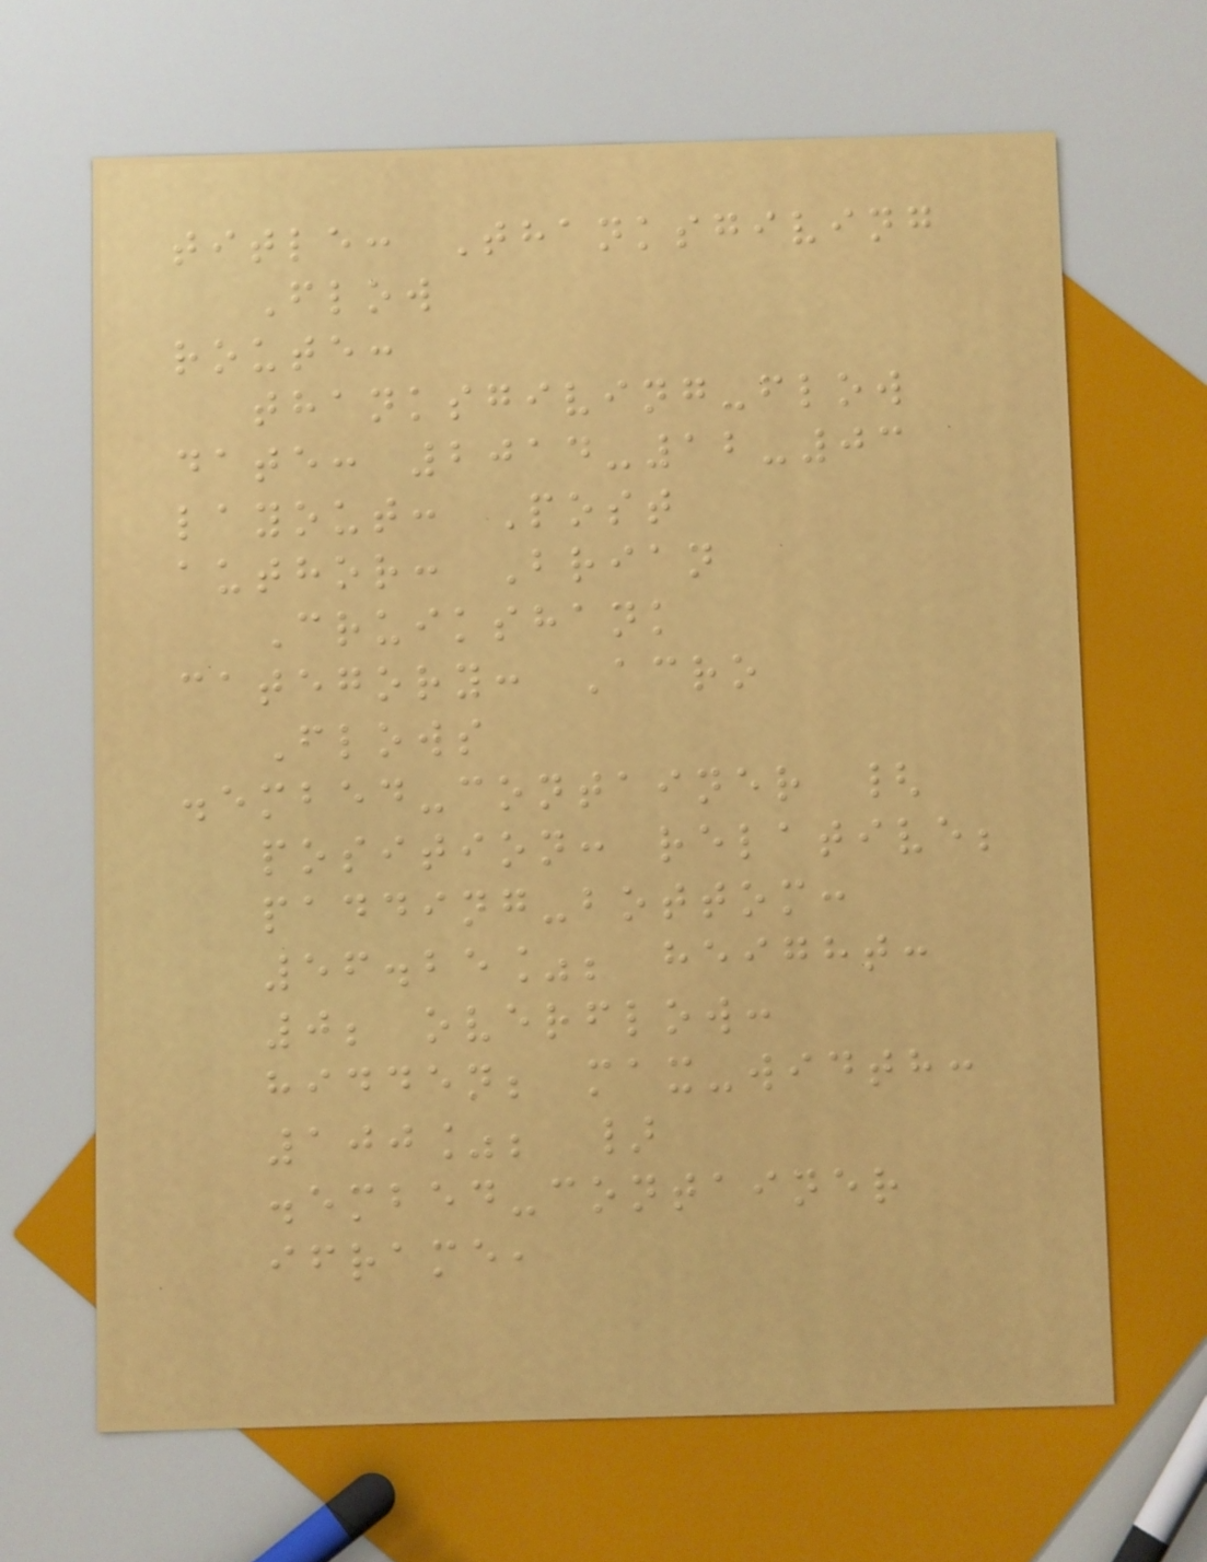title: Thanksgiving
Flow
route:
thanksgiving-flow
date: 2014-12-03
layout: Post
author: Brian
Cruikshank
category: Acro
Flows
.embed-container {
position: relative;
padding-bottom:
56.25%; height:
0; overflow:
hidden; max-width:
100%; }
.embed-container
iframe,
